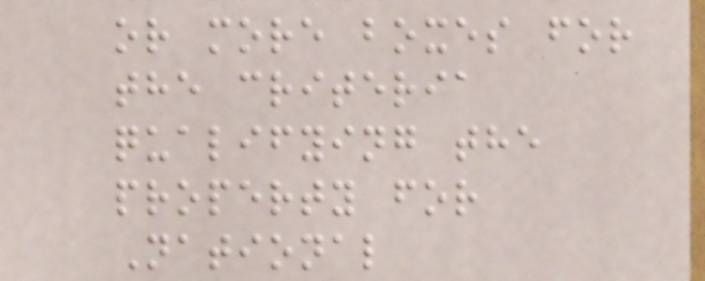or more boxes for
the criteria
qualifying the
property for
National
